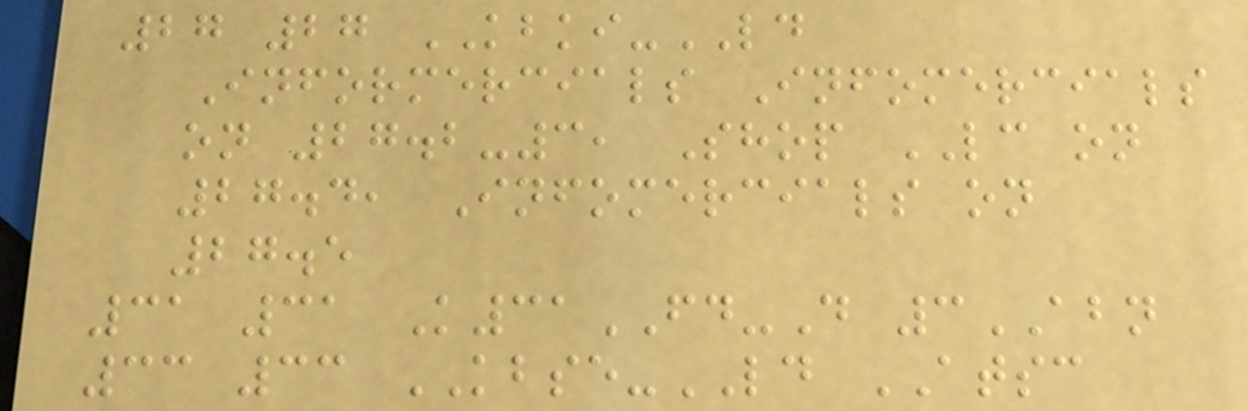27 27 KBKI-LD
Informercials Infomercials
on 27.2-3, Shop LC on
27.4, Infomercials on
27.5
31 31 K31FD-D 3ABN
33 33 KBSE-LD ATSC
